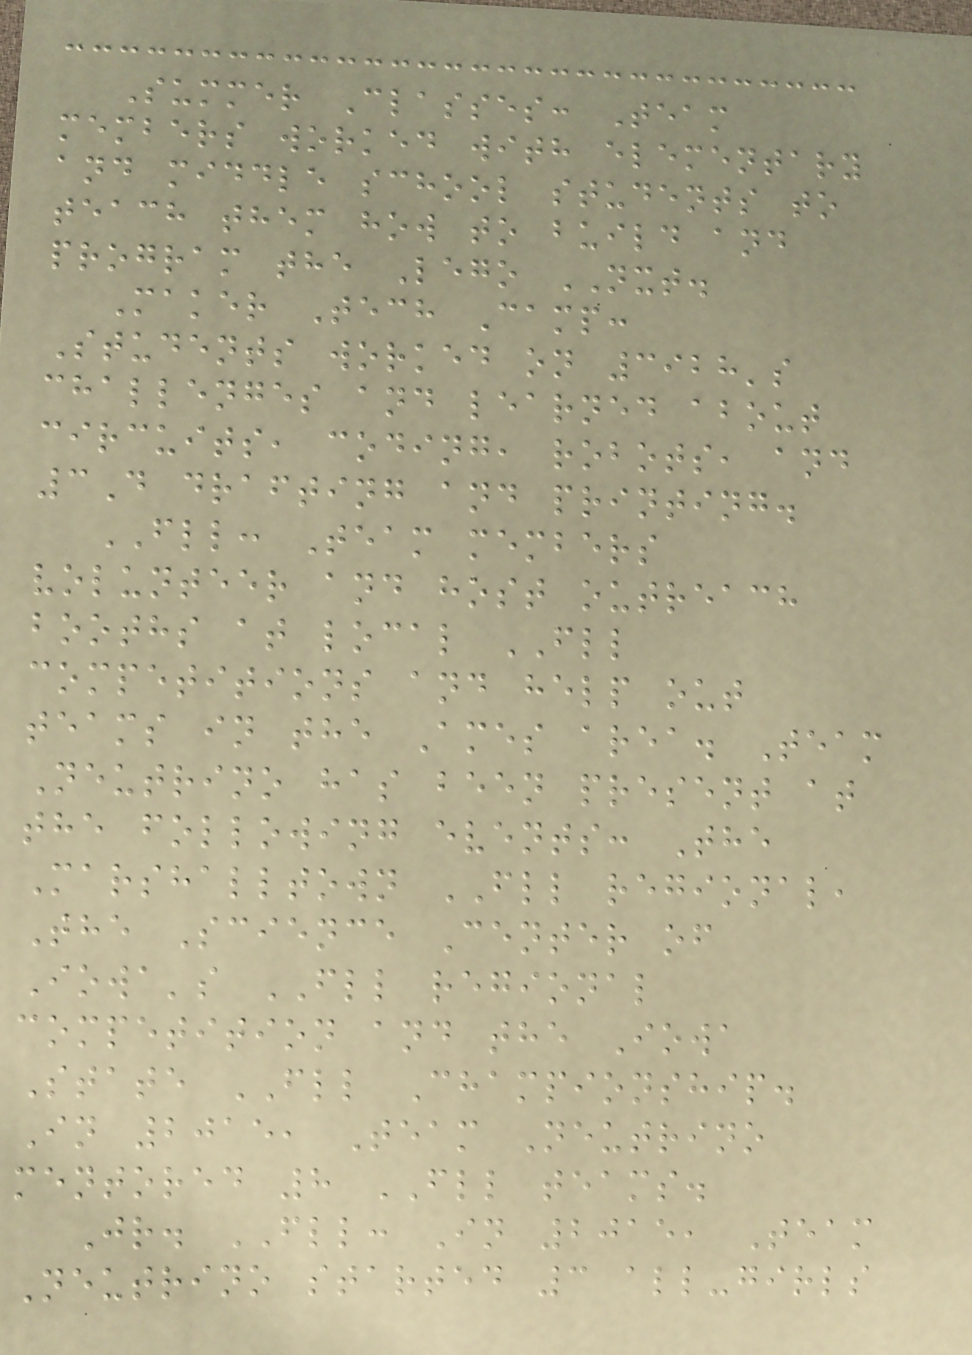Summer Classes: Team
members worked with elementary
and middle school students to
teach them how to build and
program the Lego NXT.
Maker Tech Camp:
Students worked on 3928's
challenges and learned about
circuits, coding, robots, and
3D drafting and printing.
FLL: Team members
volunteer and host outreach
booths at local FLL
competitions and help out
teams in the Ames area. Team
Neutrino has been present at
the following events: The
Marshalltown FLL regional,
The Science Center of
Iowa's FLL regional
competition and the Iowa
State FLL Championship.
In 2015, Team Neutrino
mentored 8 FLL teams.
Jr. FLL: In 2015, Team
Neutrino started 3 all-girls
